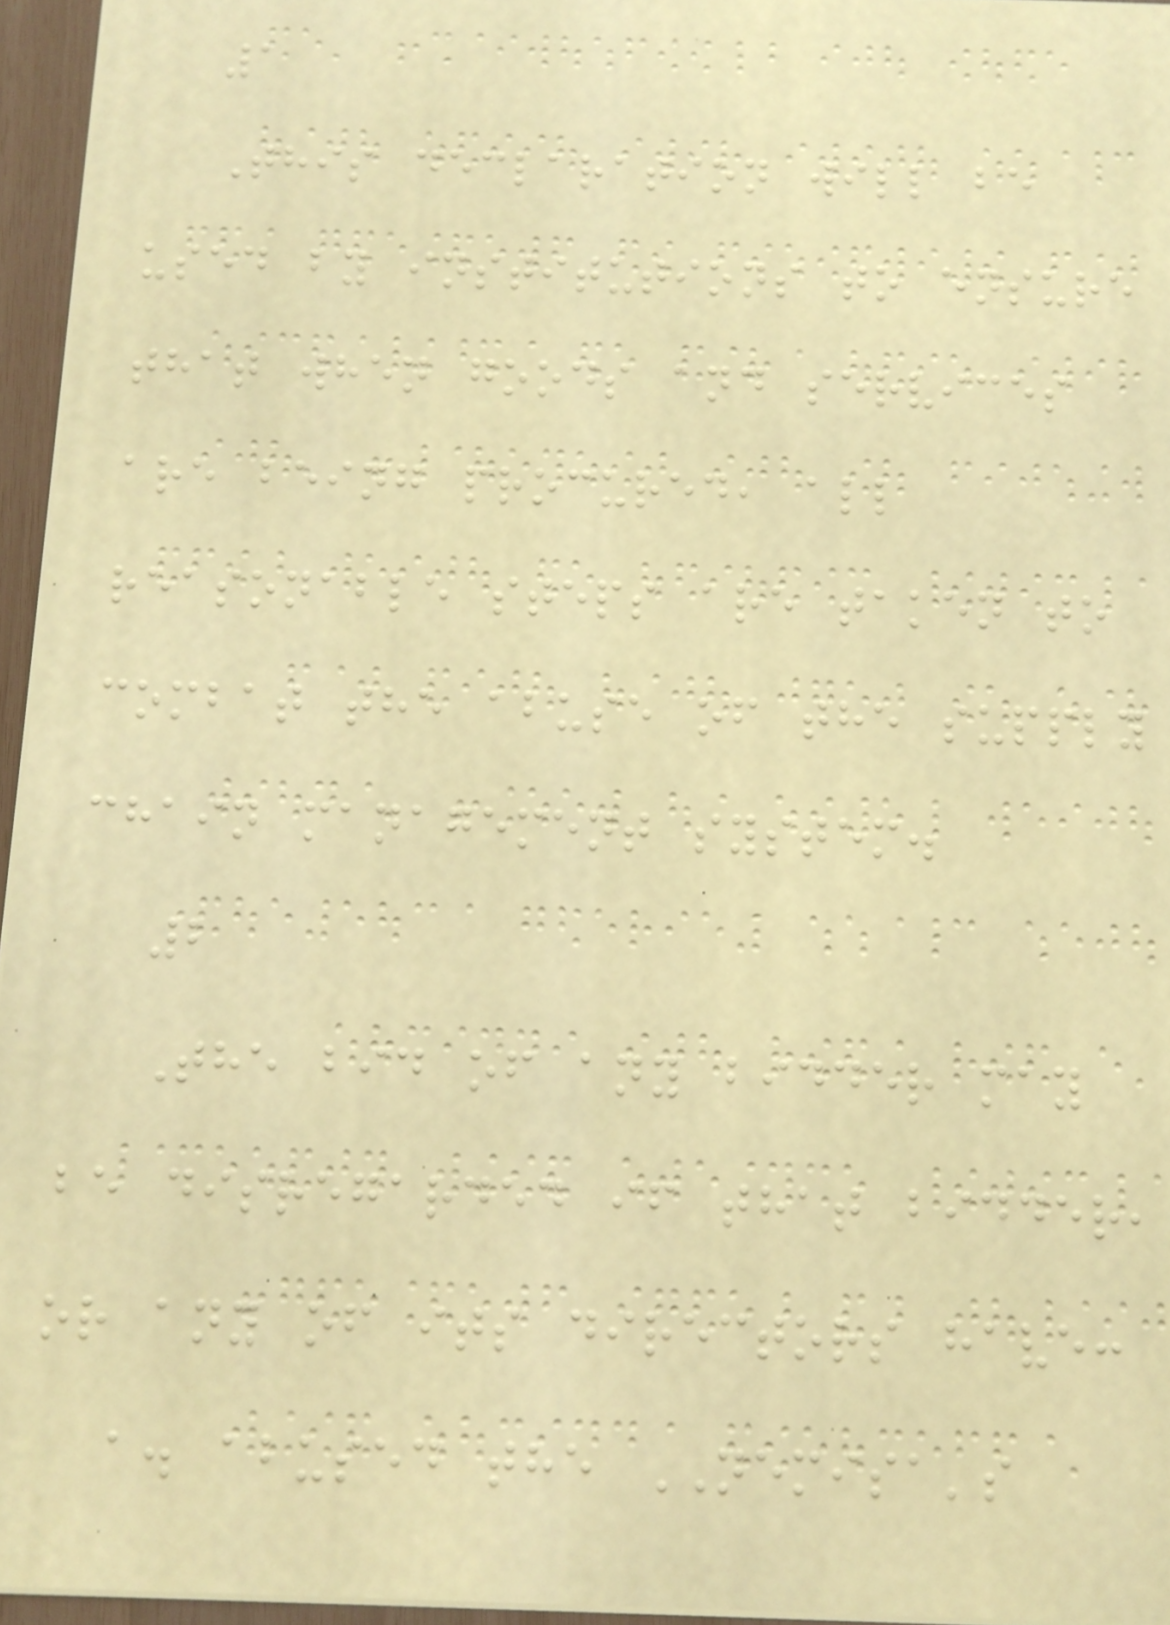1
This declaration will be
used by institutions to ensure
that when goods and services
are being procured, all
reasonable steps are taken to
combat the abuse of the supply
chain management system.
2
The bid of any bidder may
be disregarded if that bidder,
or any of its directors have:
a. abused the NEMISA's
